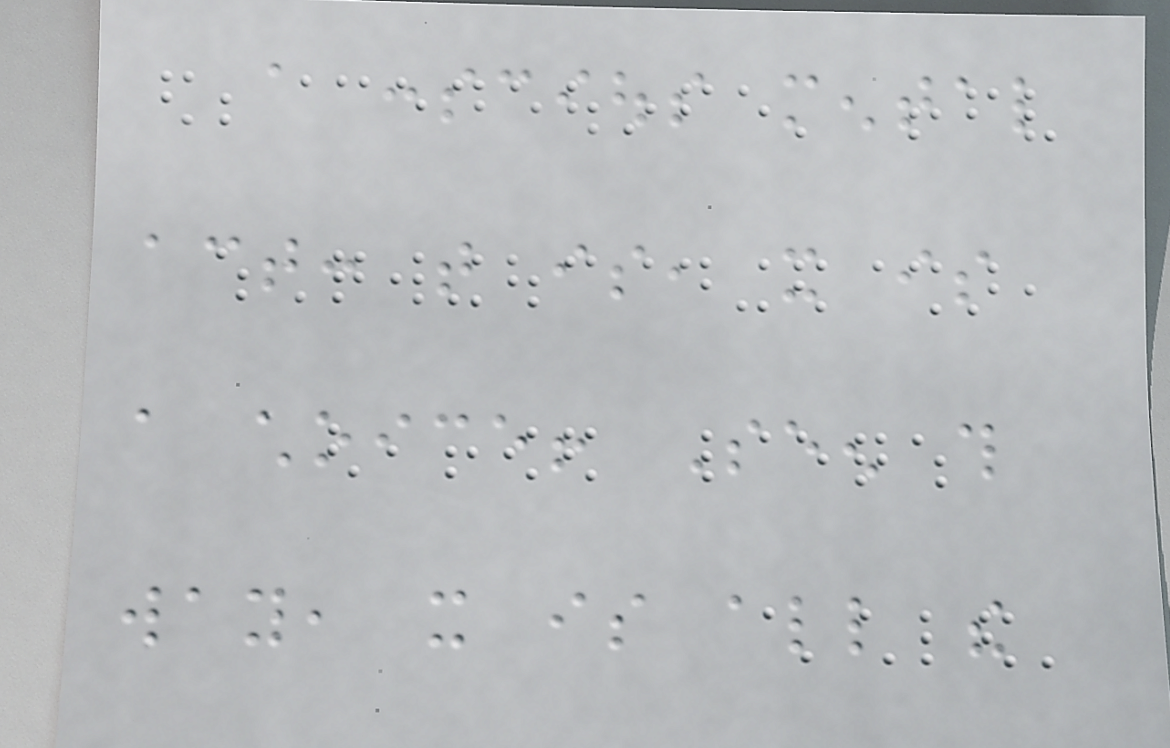a conscious mental
act: that is, it is
a choice! Seen this
way, it is all the
